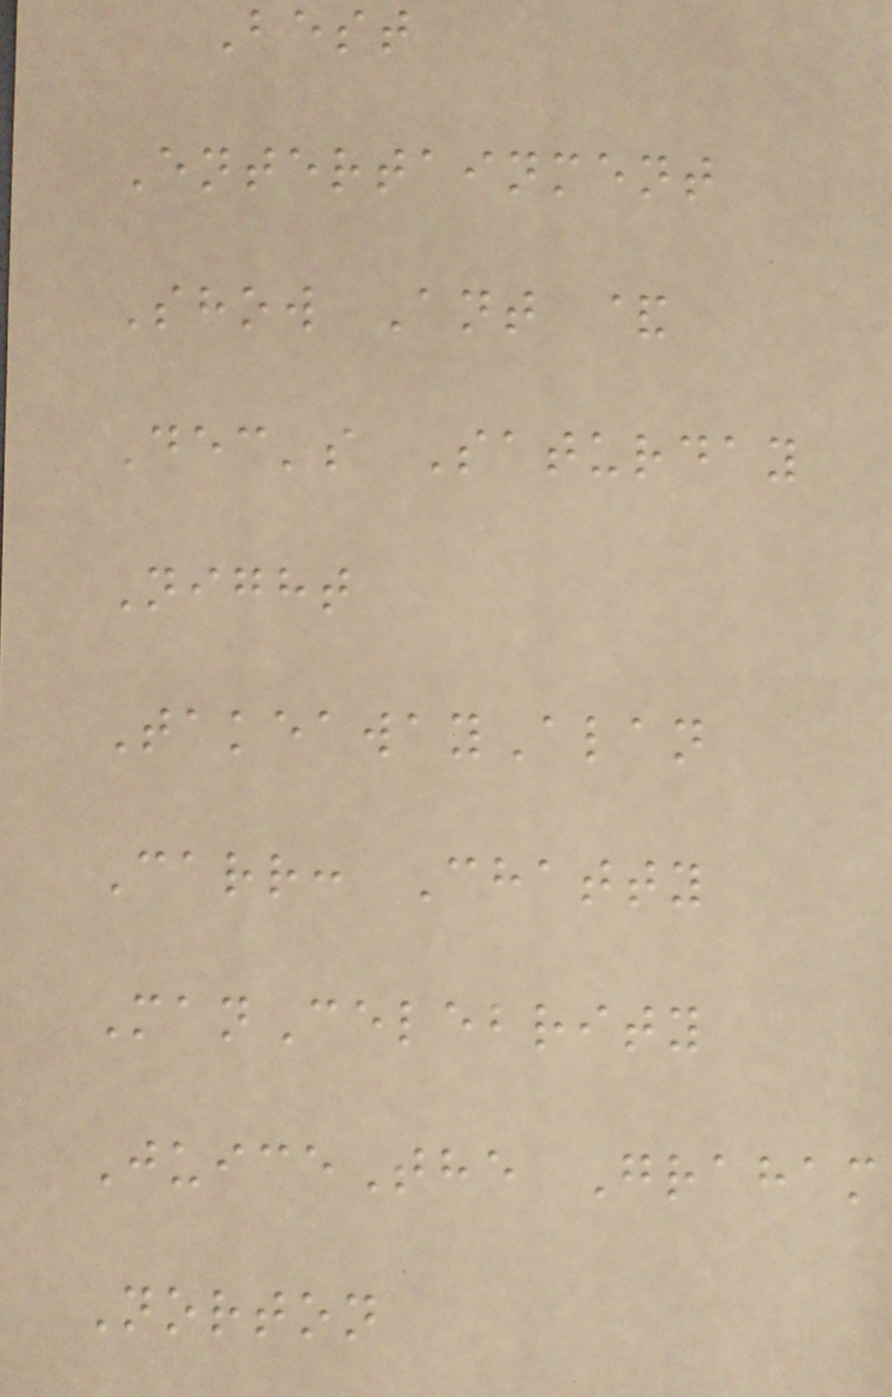Best
Entertainment
Show Ant &
Dec's Saturday
Night
TakeawayAlan
Carr: Chatty
ManCelebrity
JuiceThe Graham
Norton
